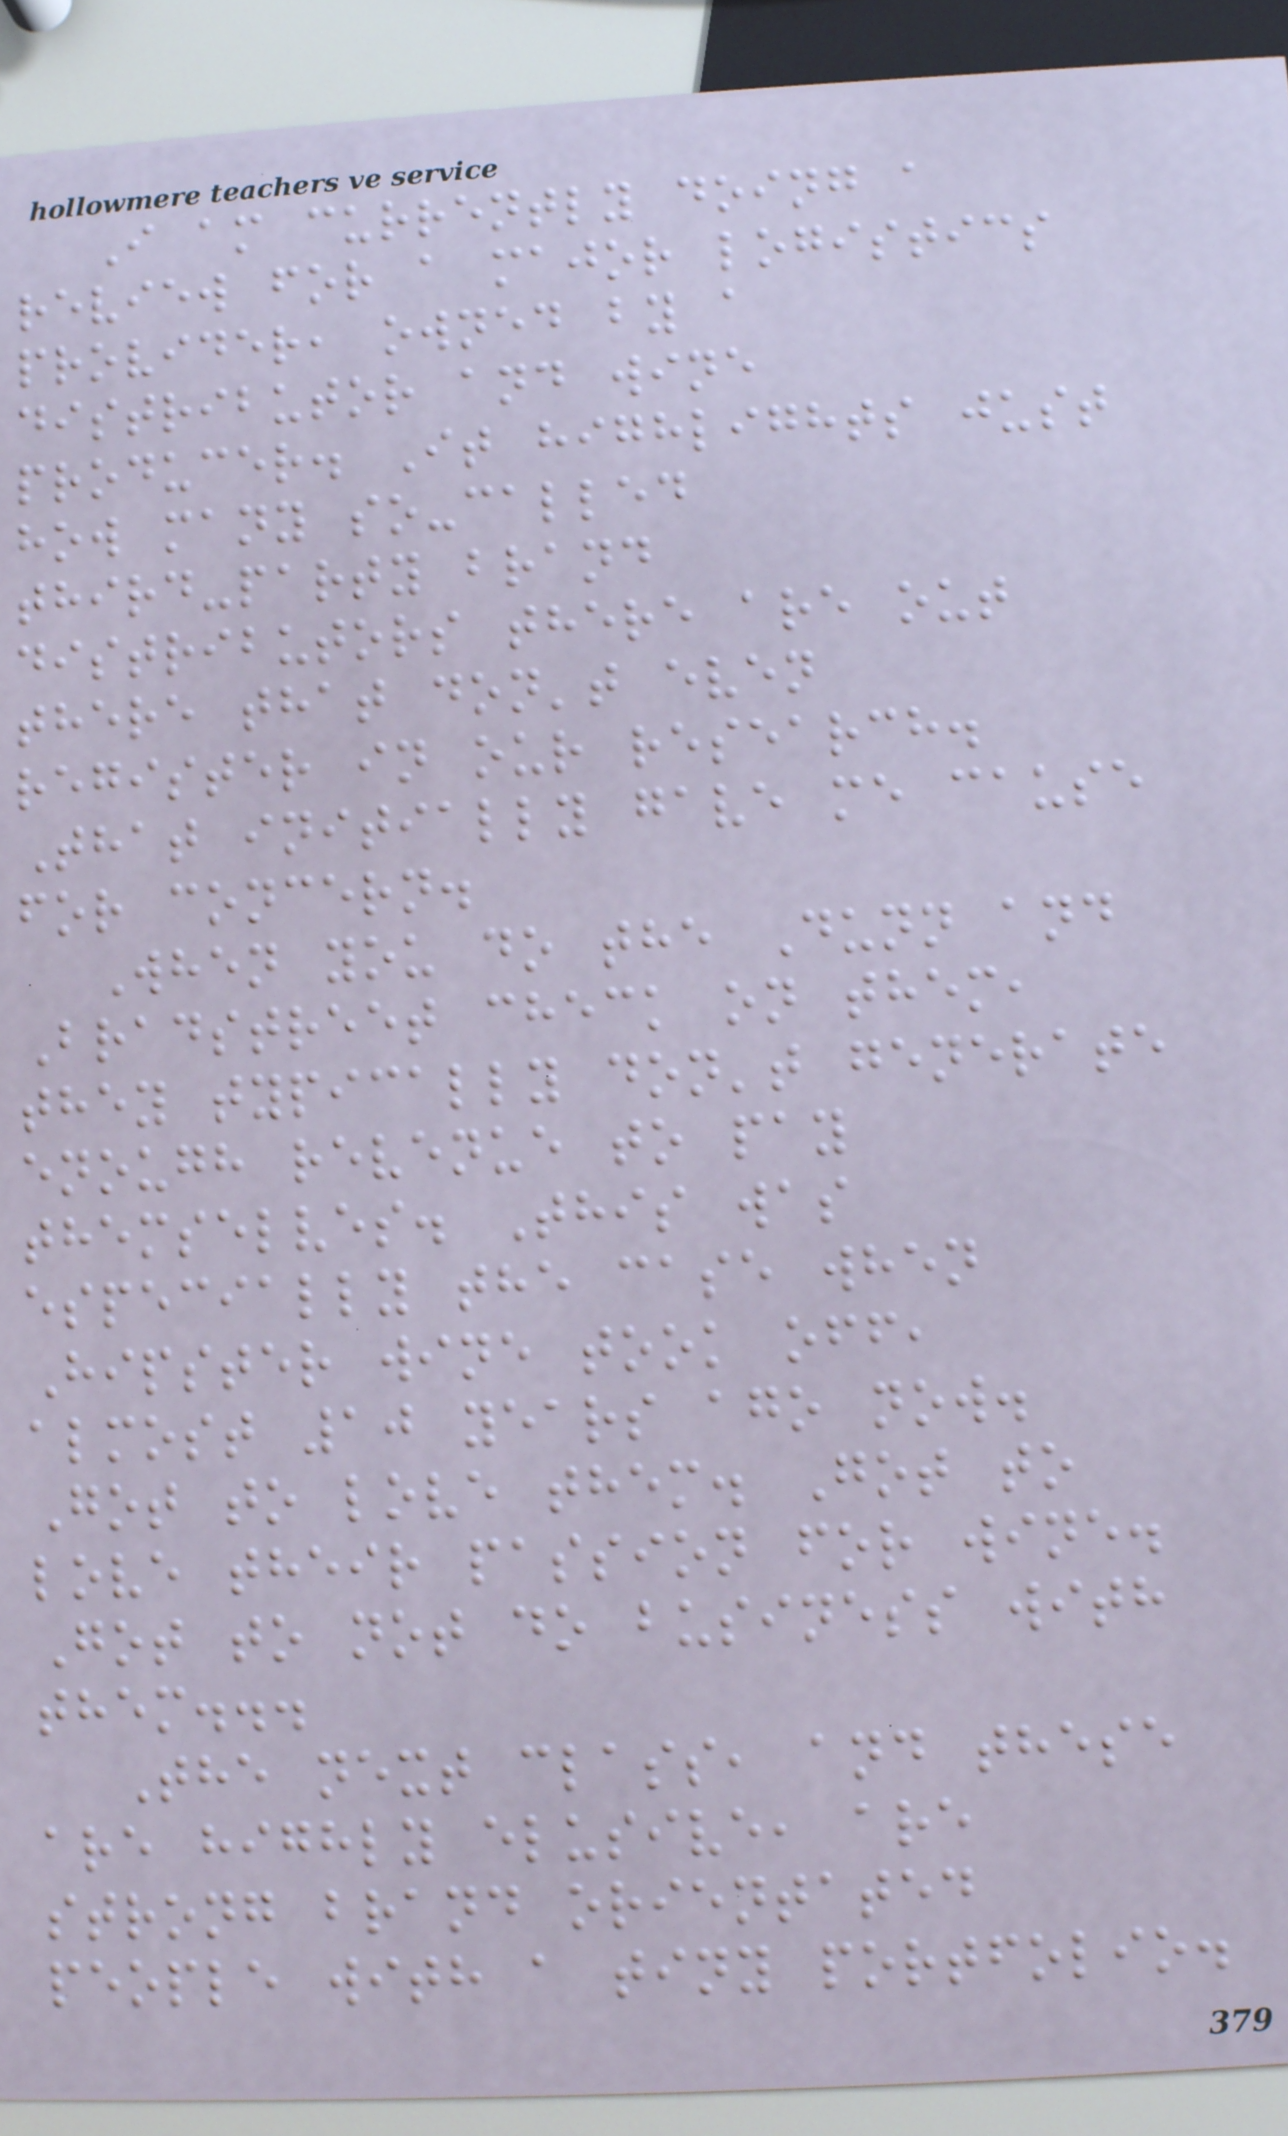I am currently doing a
review for a major logistics
provider, owned by a
distributor and wine
producer. It highlights just
how many so-called
third-party brand
distributors there are out
there that don't even
register in our research.
That initially gave me cause
for concern.
When you do the Dunn and
Bradstreet check on them,
they typically don't generate
enough revenue to pay
themselves. This was
especially the case when
Hipster wine took off,
almost 10 years ago now.
Got to love them. Got to
love their passion for wine.
Got to not do business with
them...
The next class, and these
are highly elusive, are
strong brand orientated
people with a tiny portfolio.
